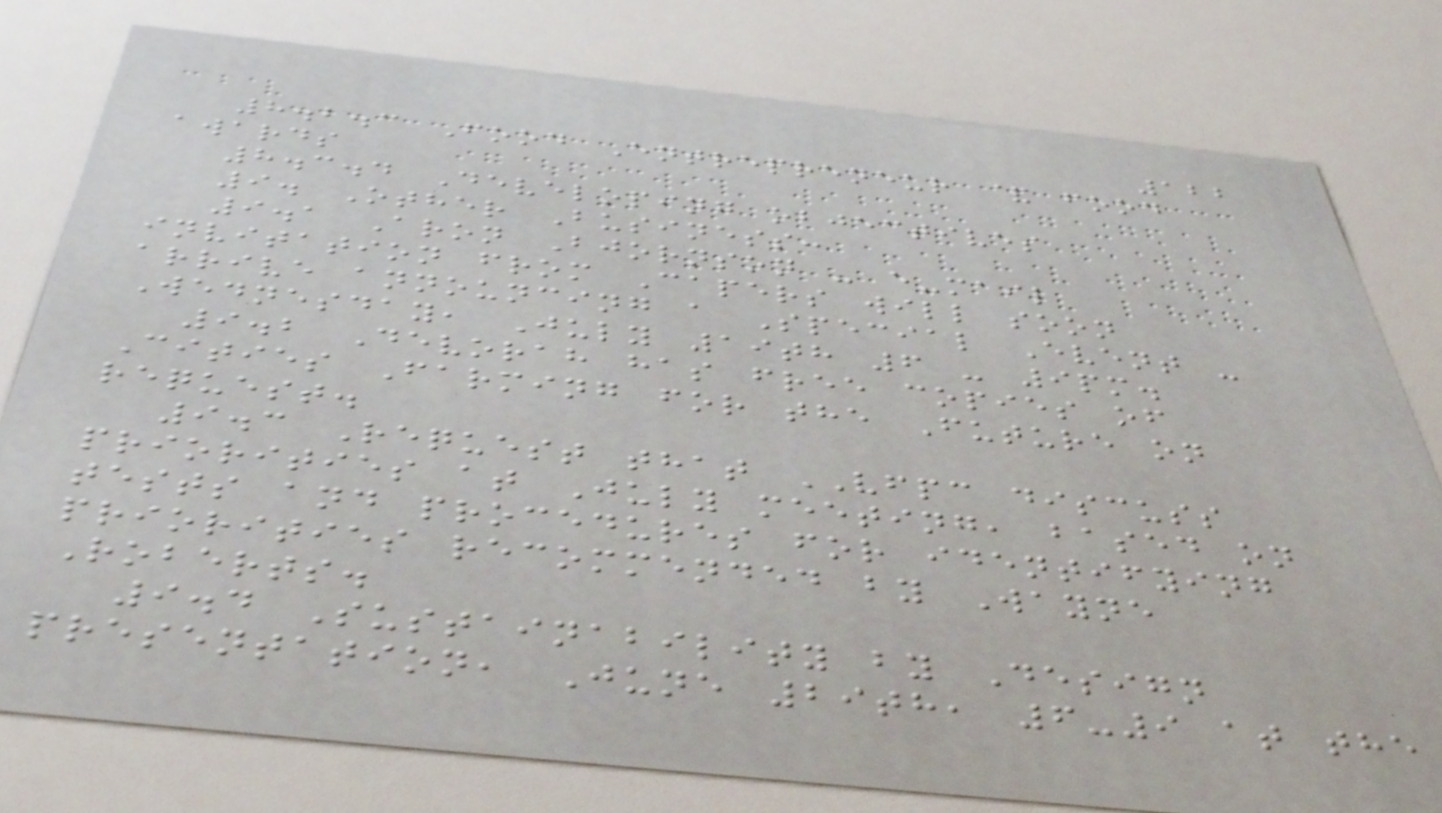122
8.2.3 Food Entrepreneur & food
awards
8.3.4 Developing objectives
9. Other Business:
9.1 Aron Bjornson - e-mail
invitation from Capers will soon
arrive announcing a Special Event -
Wednesday, July 19th 6 - 9pm.
9.2 Devorah has free copies of
Cities Farming for the Future on
request.
9.3 Request that VFPC discuss
priorities at July meeting, based on
tests and procedures for identifying
priorities recommended by Wayne
Roberts.
9.4 Sustainability by Design
presentation, June 29th, 6-9 at the
